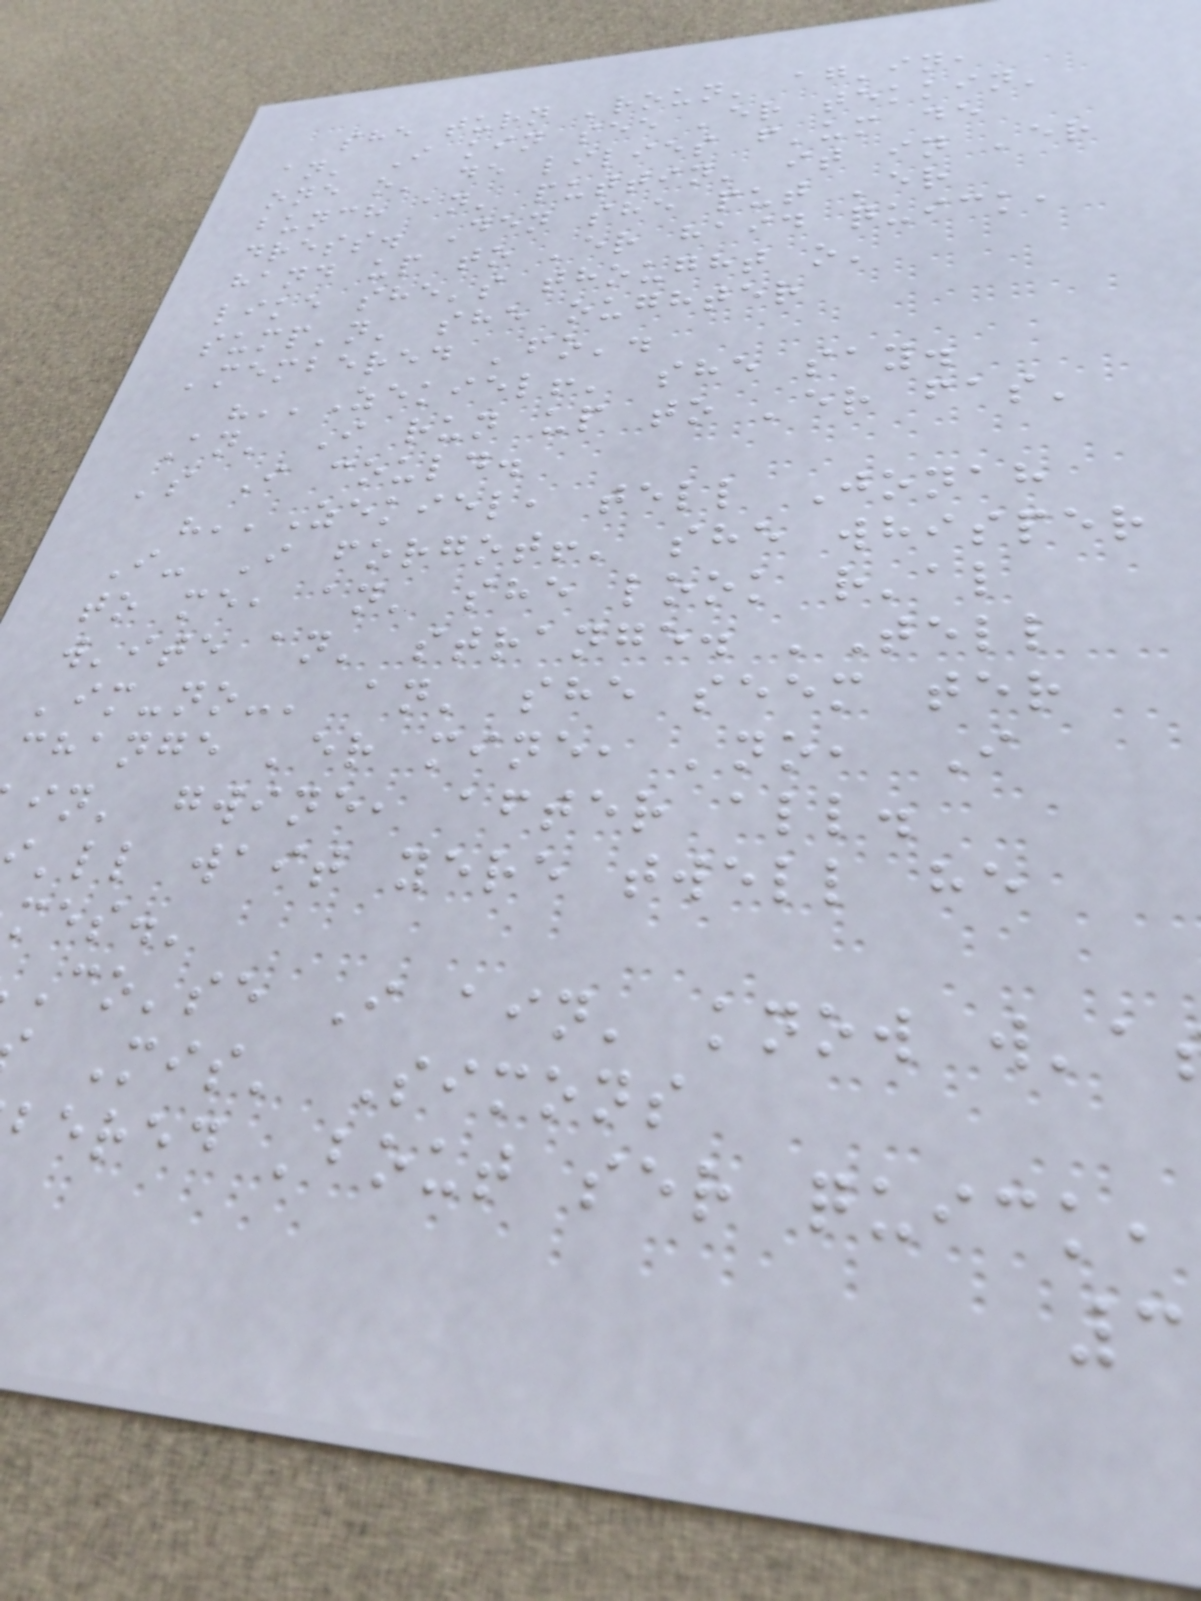she turn 'roun' ag'in,
an' I kin see 'er tekkin'
one o' de lilies f'um de
bunch an' puttin' it in 'er
dress. Den she put 'er
hand up to 'er haid quick,
like she's thought o'
sump'n' she oughter
'membered 'fo'.
"''Zekiel!' she say.
An' I run up to 'er fas'
's I could.
"''Zekiel, tell Jonah
I- I forgot!' she whisper
to me, an' she look r'al
w'ite an' strange. 'Tell
'im-no-' an' she seem ter
change 'er mine, 'no, I
in' gwine, after all.
'll wait yere twell he
mes.'
Co'se I ain' know w'a
Mis' Simons
bered 'bout ser quick,
